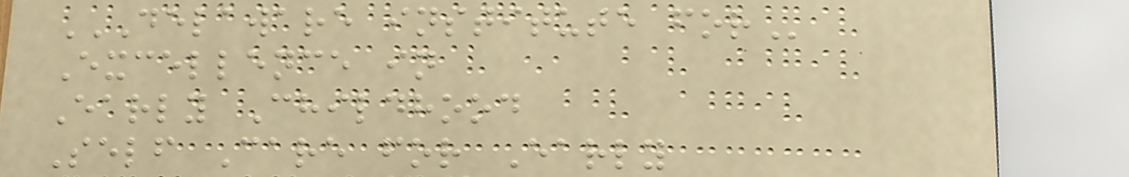DELAWARE INSTITUTE FOR
Excellence in
Early Childhood
Self Care for Early
